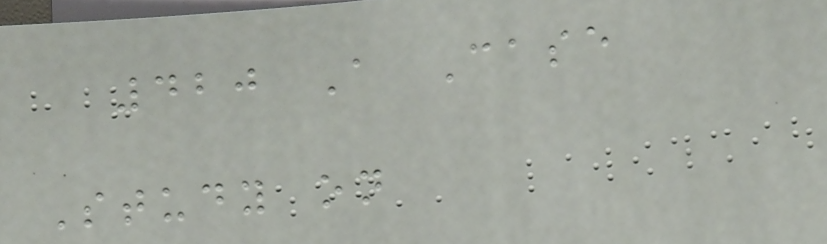420 A Case
Study on
